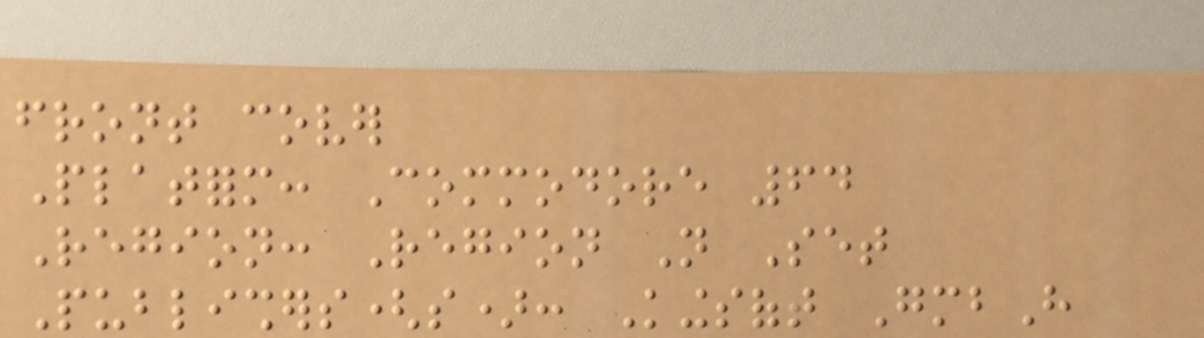front cover
Platform: Commodore 64
Region: Region Not Set
Publishers(s): Kingsoft GmbH
